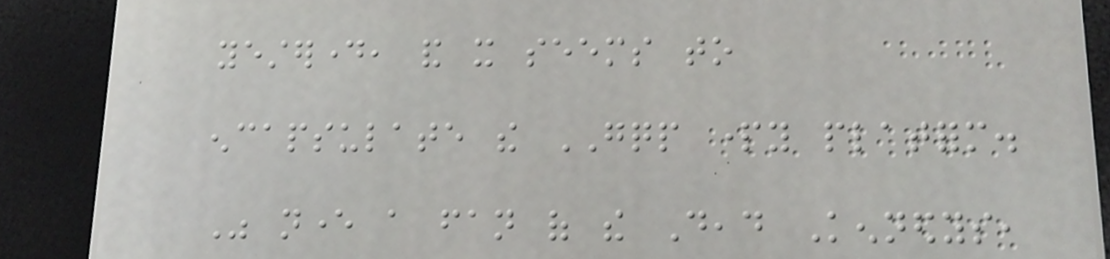yesterday, and it seems to
encapsulate the GQP party platform.
Was never a fan of the Dead Kennedys,
